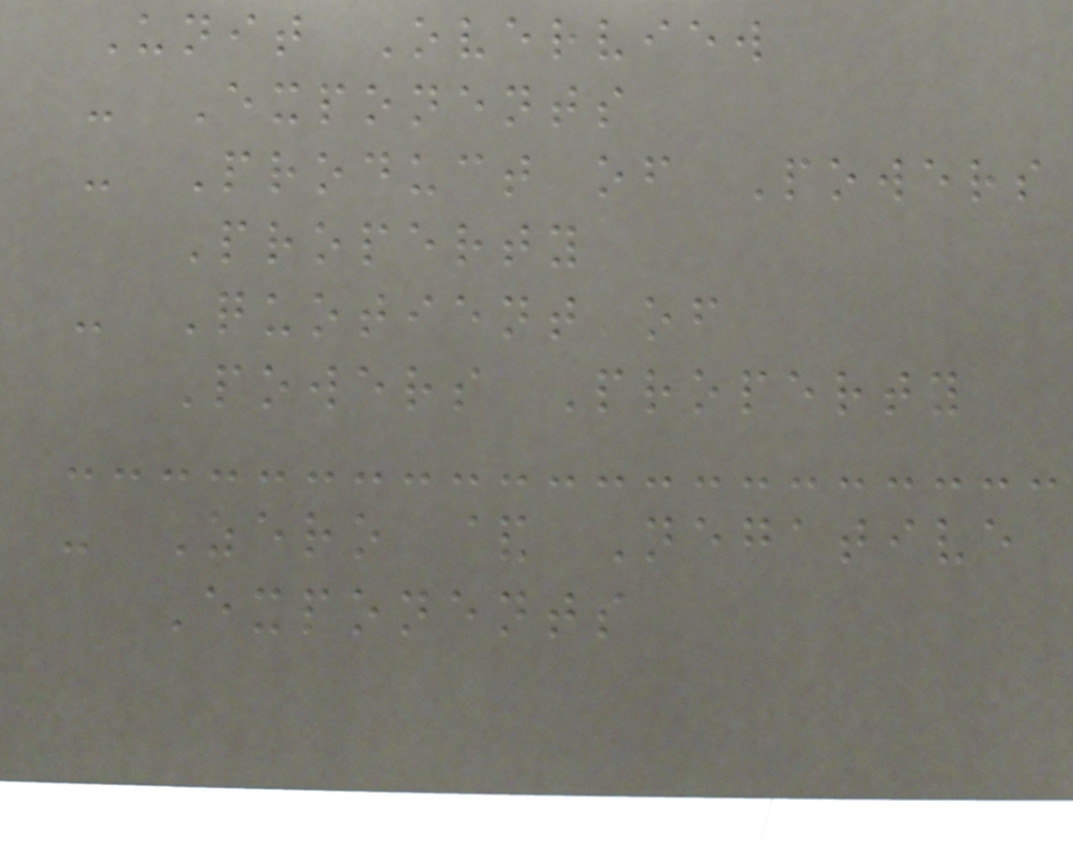Unit Overview
- Exponents
- Product of Powers
Property
- Quotient of
Powers Property
- Zero & Negative
Exponents
